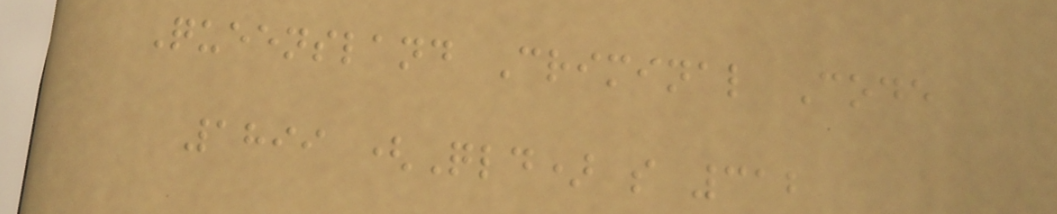Queensland Criminal Code
1899 (Qld) s 312
